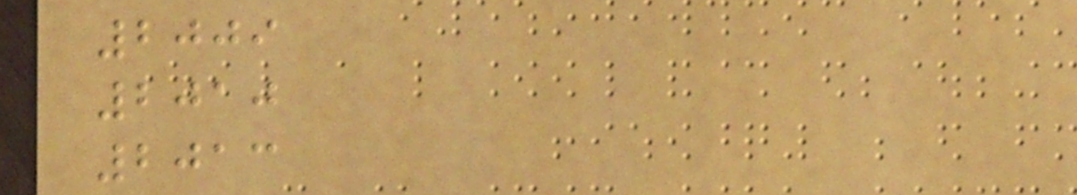2009
2010
2013
